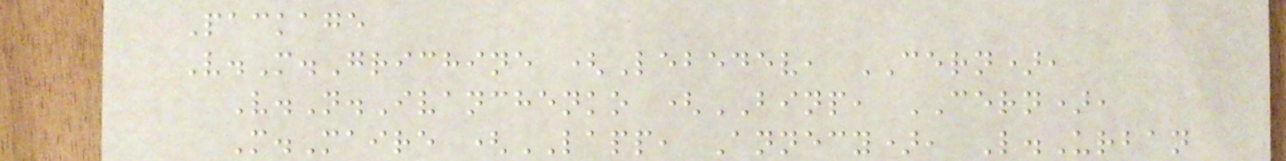Package
V.M.Grichine (Lebedev, CERN),
V.N.Ivanchenko (BINP, CERN),
M.Maire (LAPP, Annecy), L.Urban
